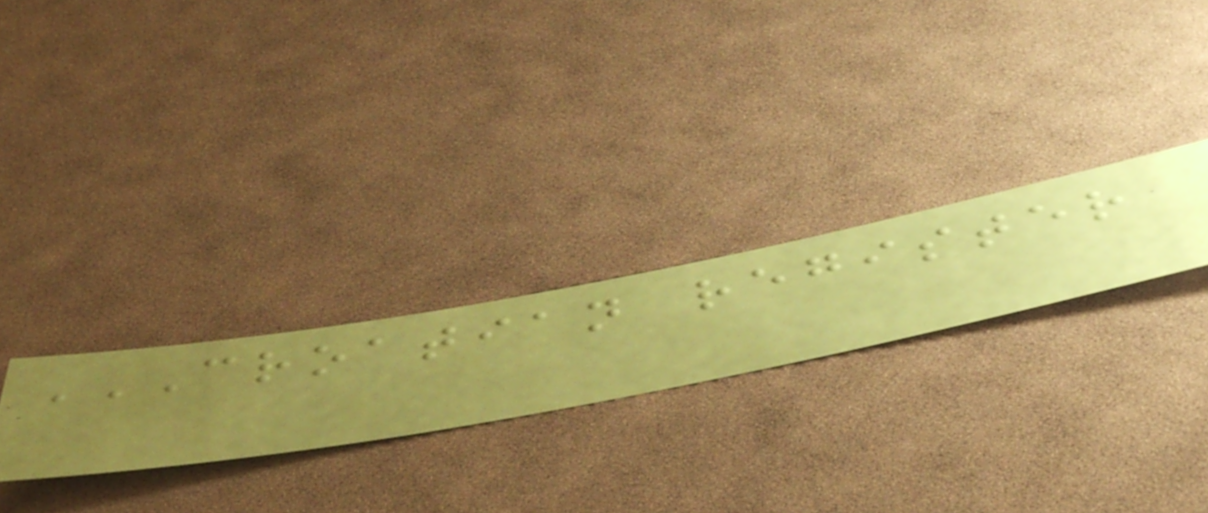CROATIAN REGISTER
